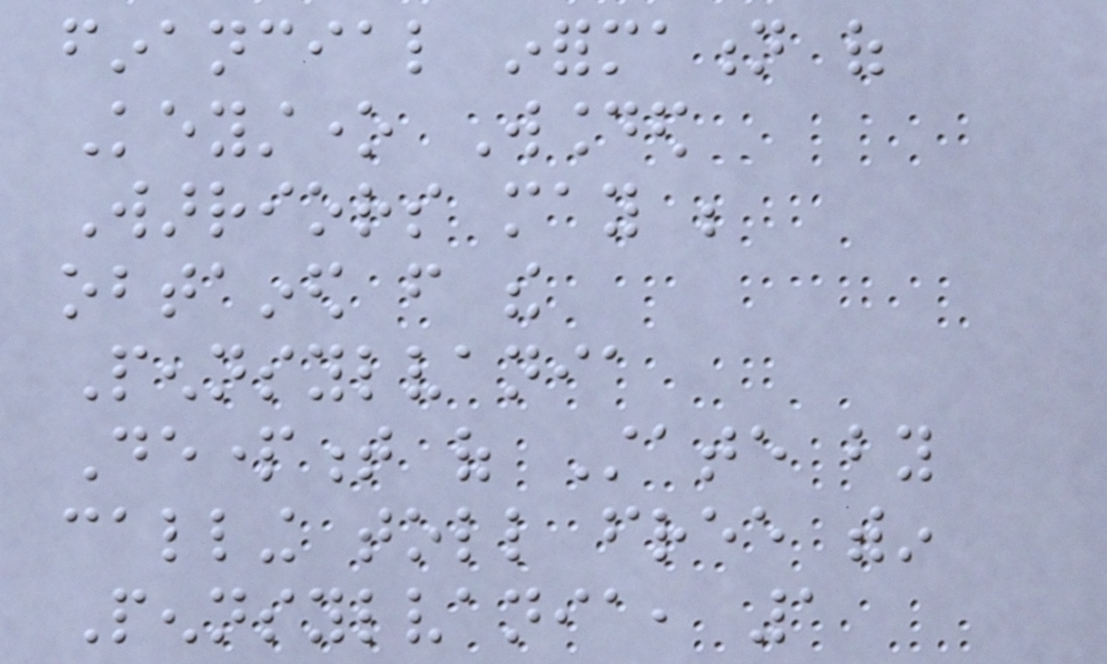financial information of
Keystone Wounded
Warriors may be
obtained from the
Pennsylvania
Department of State by
calling toll free within
Pennsylvania, 1
